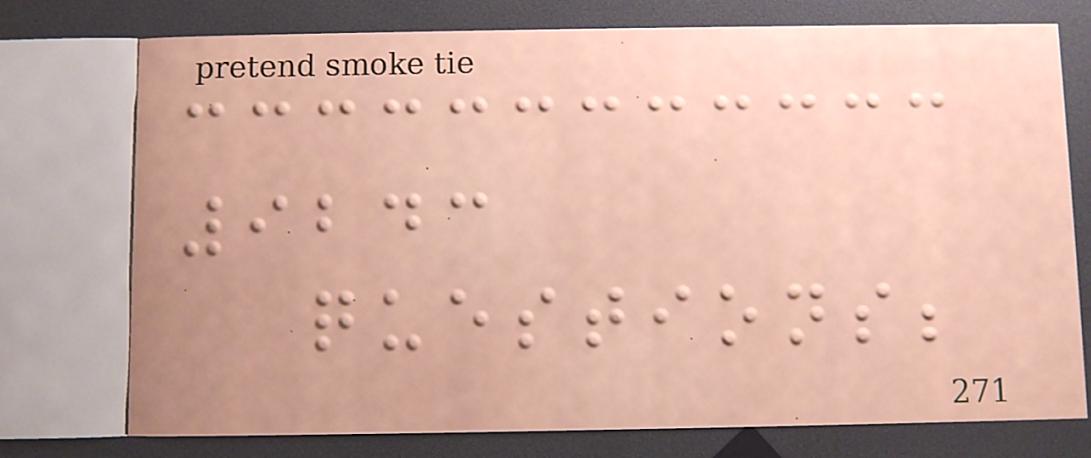9243
questions;
